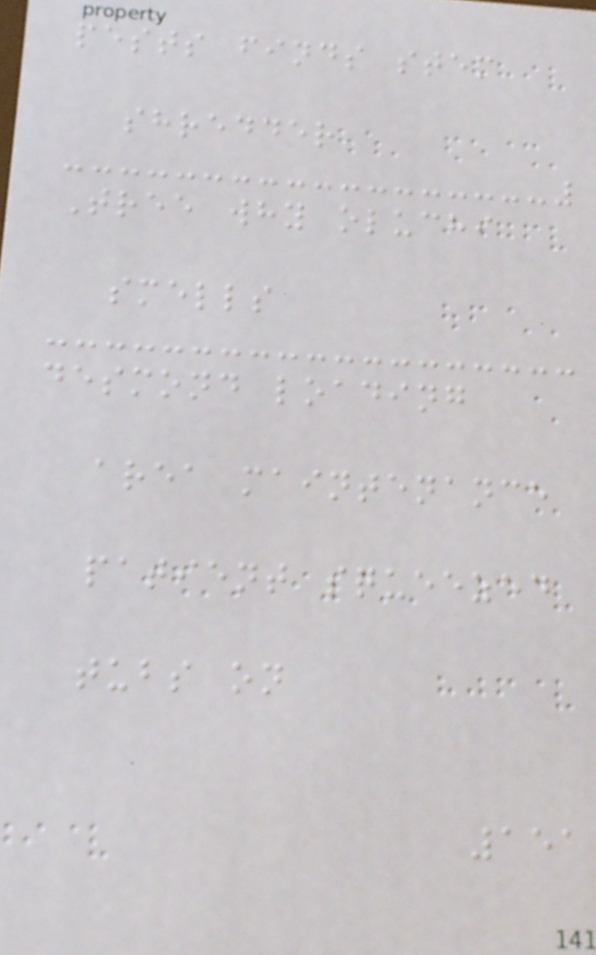pests finds stem
shredder
Tree why oluchi
smells
desmond loading
area maintenance
patient squeezed
tubs on
151
